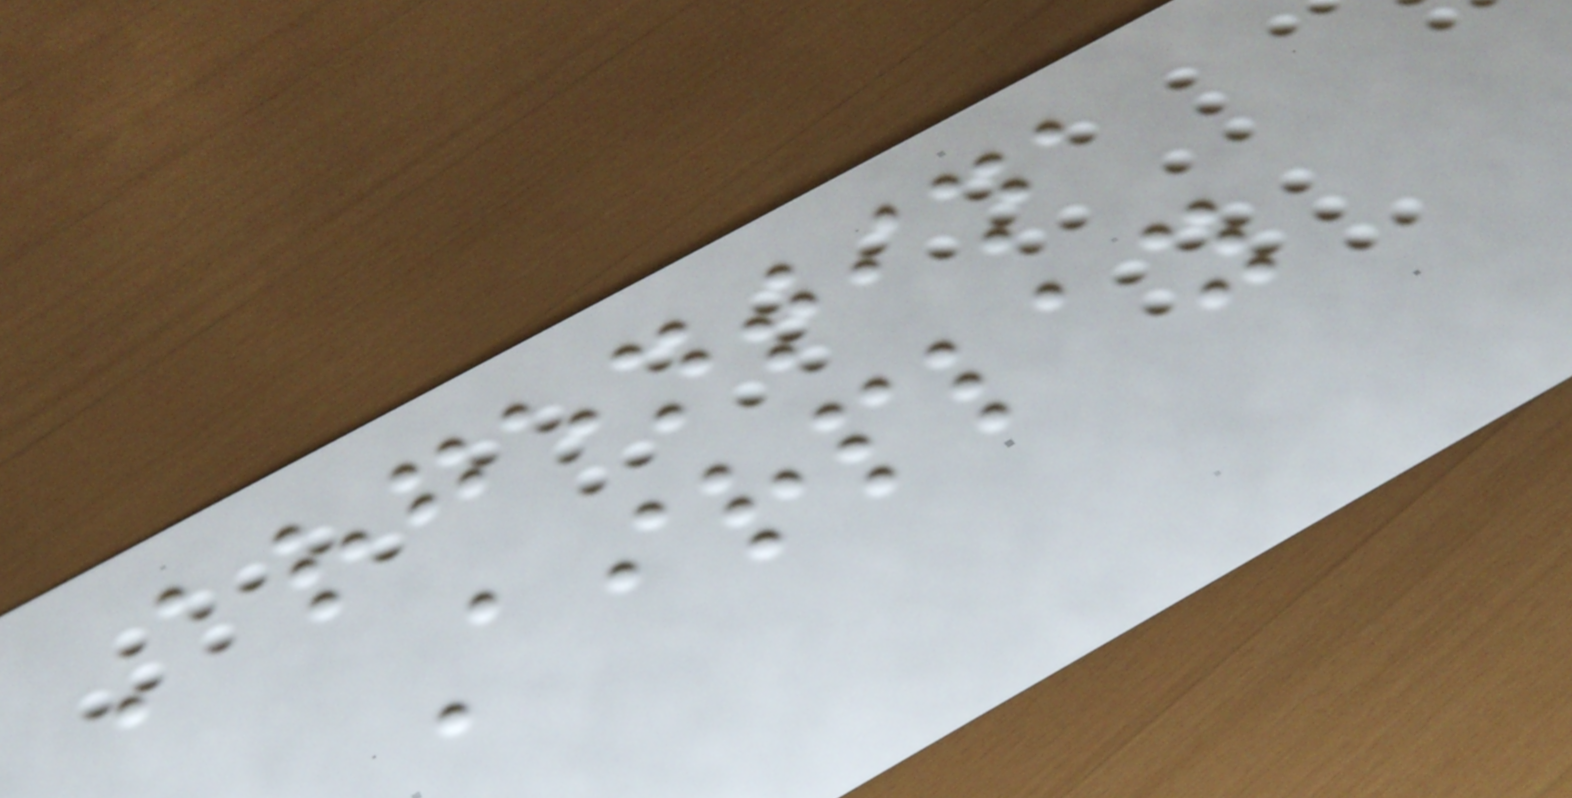Argentina
Airplay
